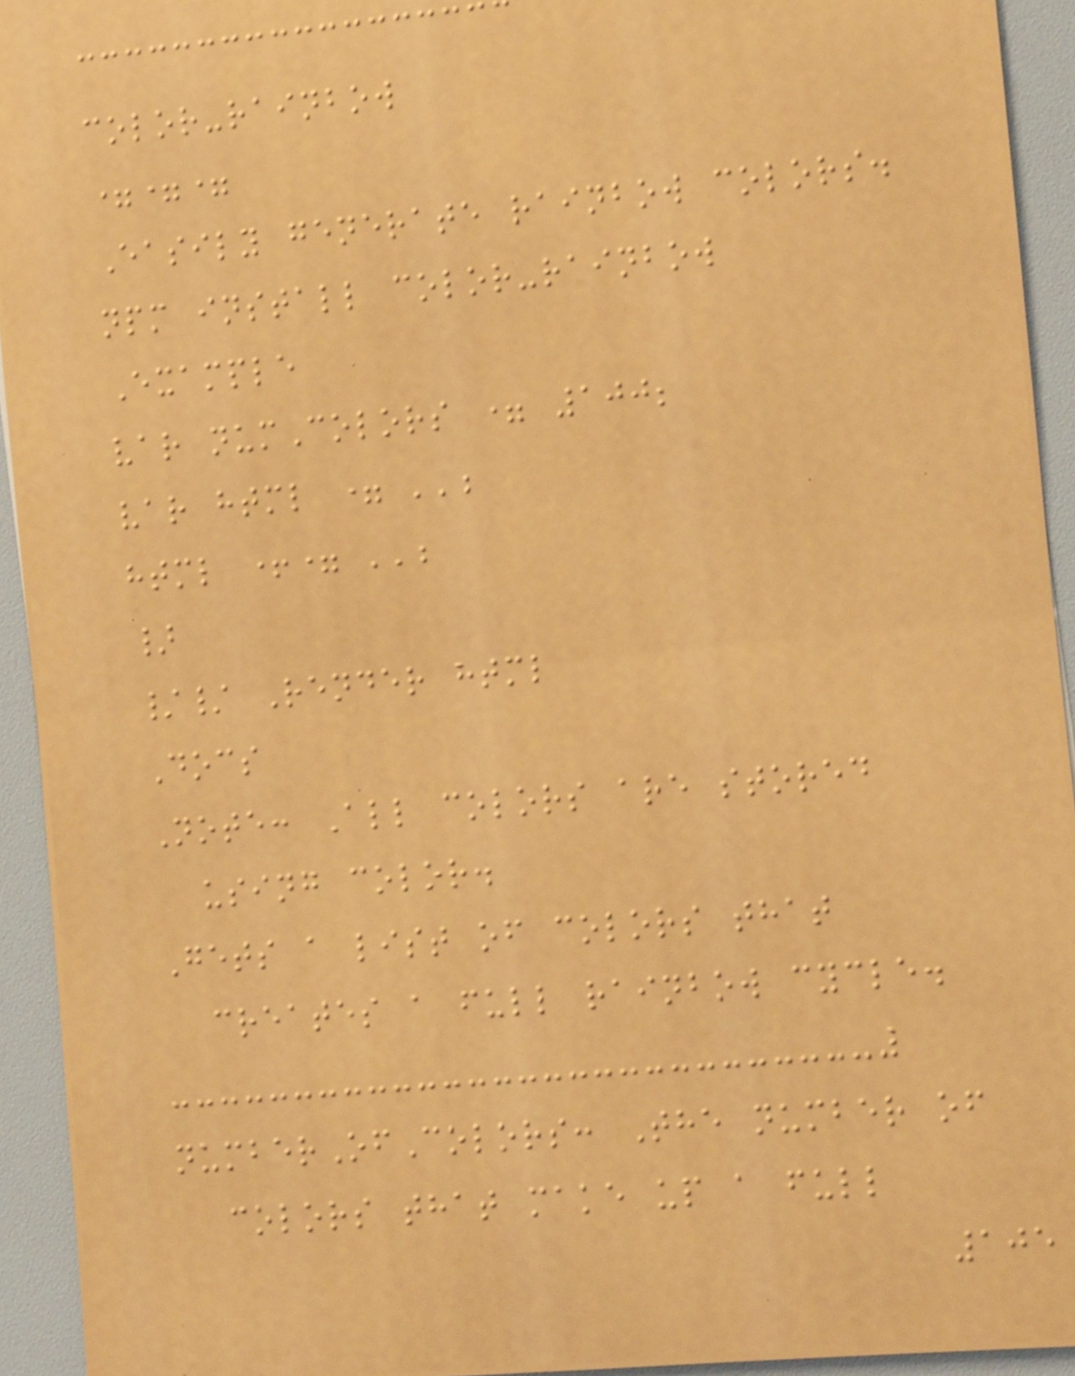color-rainbow
===
Easily generate rainbow colors.
npm install color-rainbow
Example
var numColors = 100;
var html = '';
html += '';
}
// Render html
Docs
Note: All colors are stored
using color.
Gets a list of colors that
creates a full rainbow cycle.
numberOfColors: The number of
colors that make up a full
105
